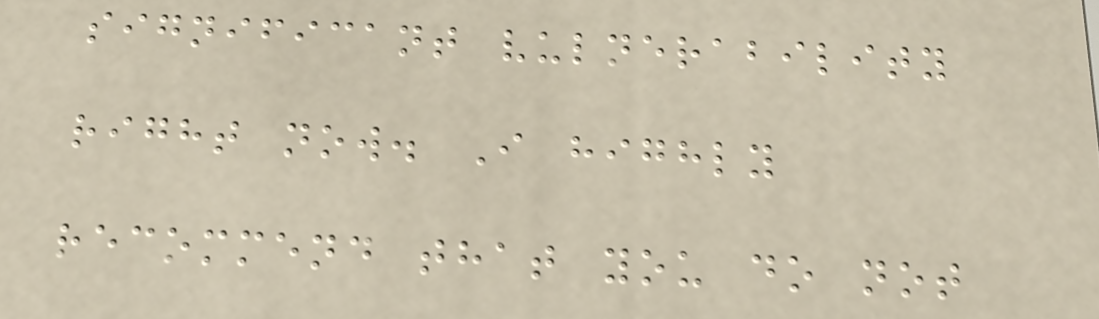significant vulnerability
right now. I highly
recommend that you do not
